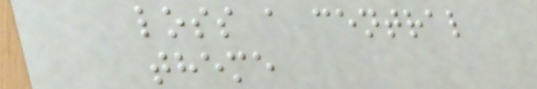loss a central
theme
